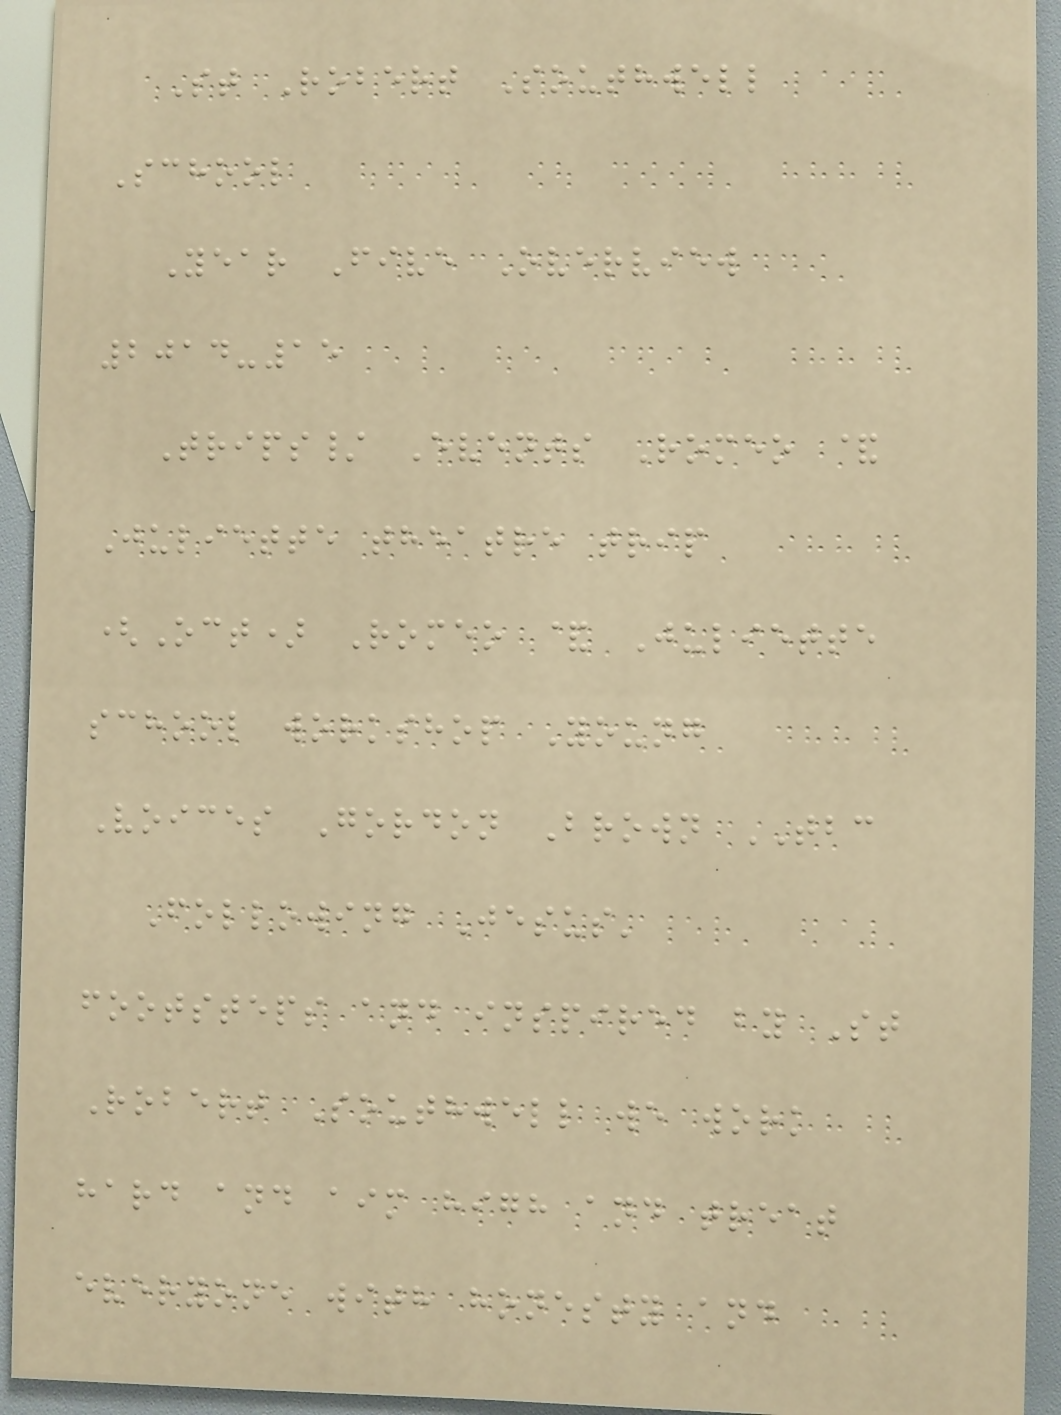St Robert Southwell
School
Year Five Overview
2014-15
Trips/ Events Romeo &
Juliette theatre trip
(Oct) Romeo & Juliette
school workshop Young
Voices Gordon Brown TBC
Following Jesus'
footsteps and inspired by St
Robert Southwell we work
hard and aim high and treat
everyone with honesty and
